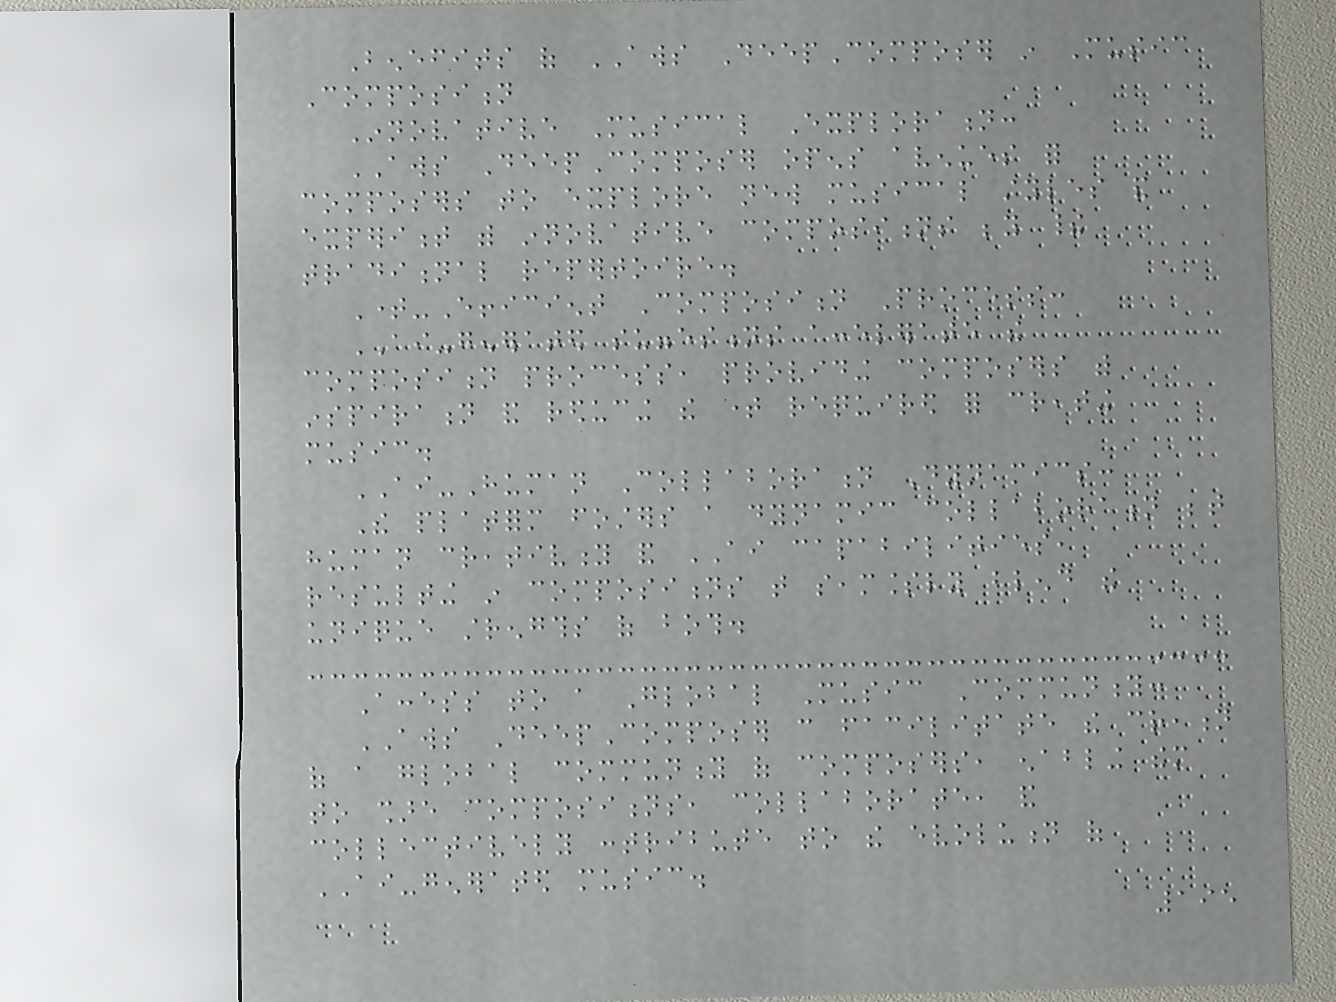Benefits of AWS DeepComposer in Music
Composition
Innovative Musical Exploration:
AWS DeepComposer opens avenues for
composers to explore new musical styles and
experiment with innovative compositions beyond their
traditional repertoire.
Time-Efficient Composition Process:
AI-generated suggestions accelerate the
composition process, providing composers with
inspiration and reducing the time required for creating
music.
AI-Human Collaboration Dynamics:
The platform fosters a dynamic collaboration between
human creativity and AI capabilities,
resulting in compositions that seamlessly blend the
unique strengths of both.
Access to a Global Music Community:
AWS DeepComposer can facilitate the creation
of a global community of composers, enabling them
to share compositions, collaborate, and
collectively contribute to the evolution of
AI-generated music.
195
